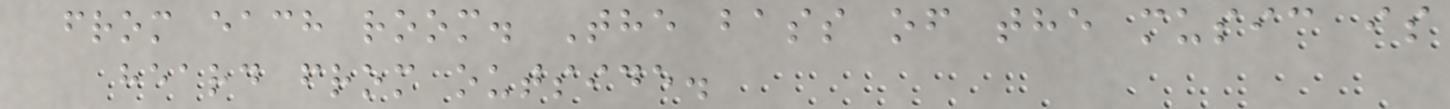from each room. The bass of the music is
heard from outside.
